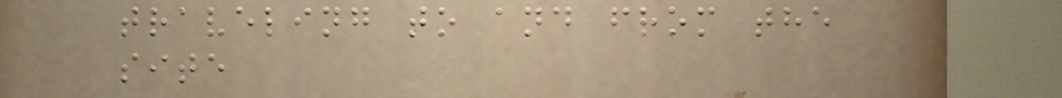traveling to and from the
site
